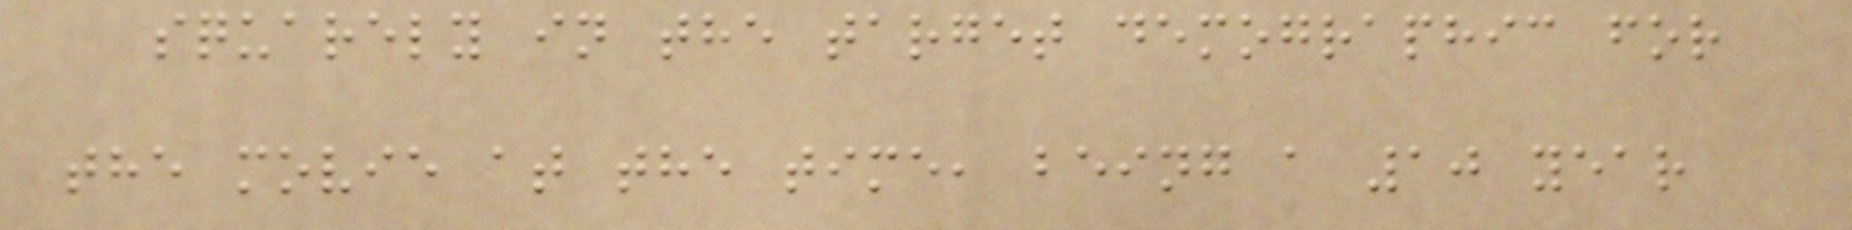squarely in the target demographic for
the movie at the time, being a 10 year
